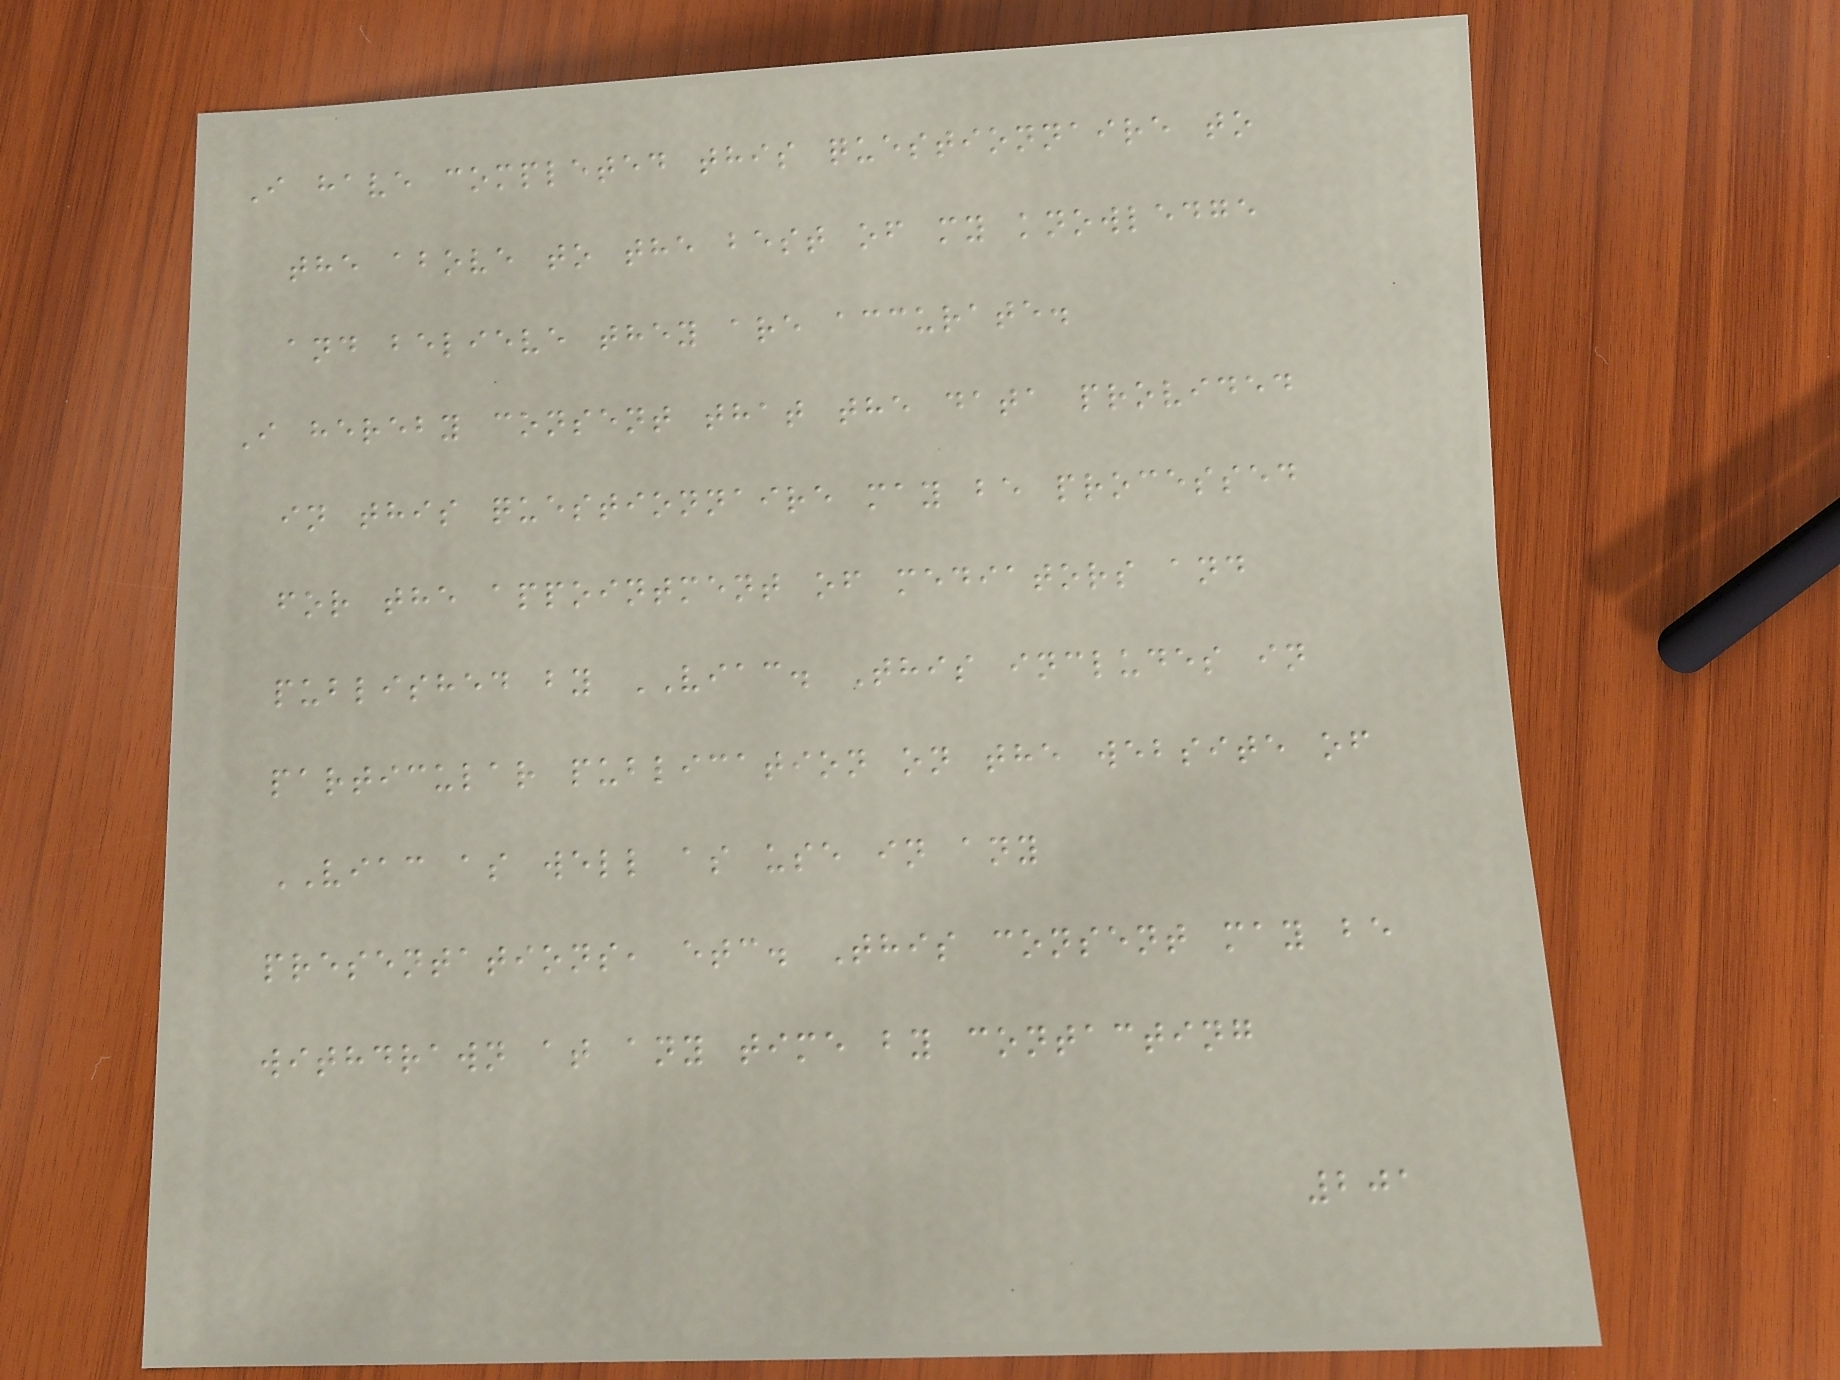I have completed this questionnaire to
the above to the best of my knowledge
and believe they are accurate.
I hereby consent that the data provided
in this questionnaire may be processed
for the appointment of mediators and
published by VIAC. This includes in
particular publication on the website of
VIAC as well as use in any
presentations, etc. This consent may be
withdrawn at any time by contacting
201
